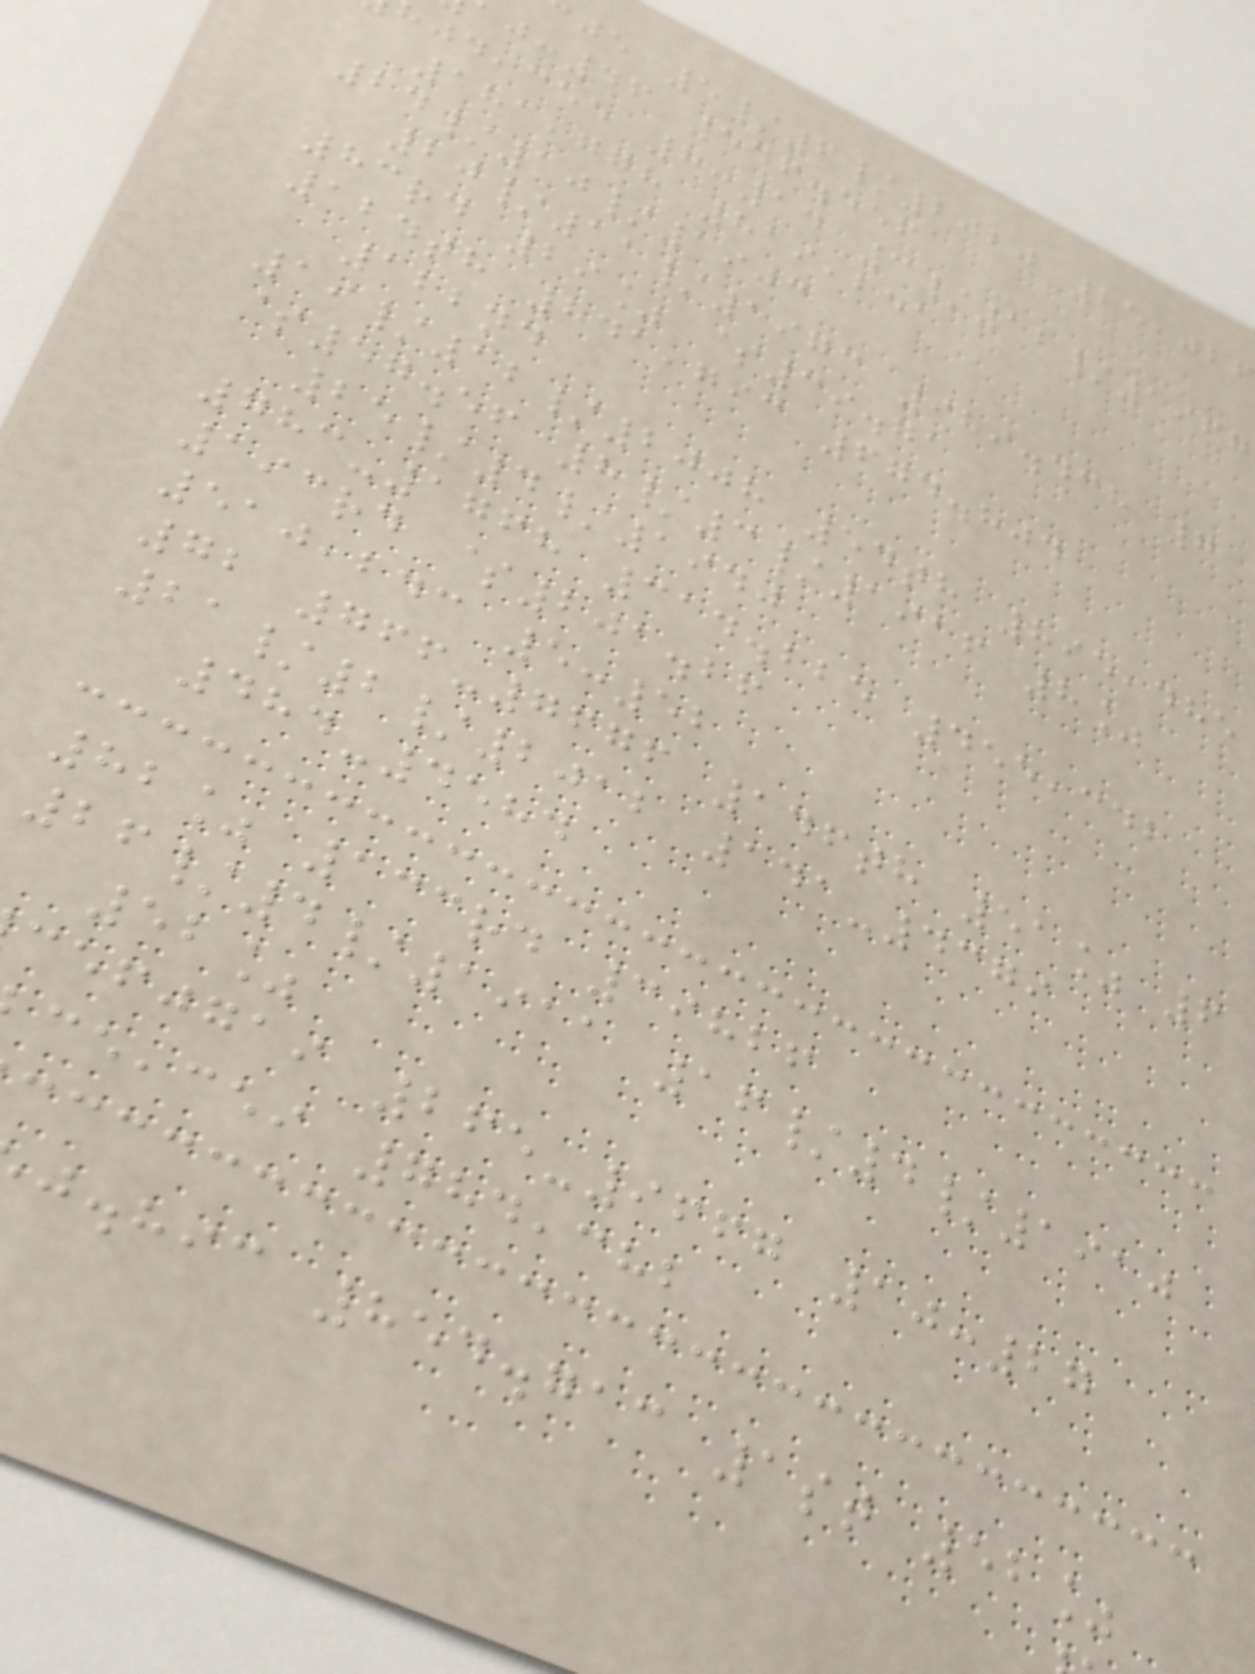je 5/6/2020 25,026
:46 546.556
,cee 8:14 3/12/1967
181,778 819,251
24/10/1903
20/11/1973 989.438 7
83rd 29% $39.71
124th 841,793 674.804
122nd
19/12/2008 54th 895,485
$57.56 8/3/1916 8%
25/4/1940
783-1768 314.225 455,342
193rd $201.26
510,243 5:52
72 766-7676 146th 51% 6
21/2/2012 141-4379
484-4584
82% 133rd 39826
26/4/1911 16/4/1910
52%
cefjgai 265-9667 10:27
,cei 784,382
j.hic 854.713 1st 52%
